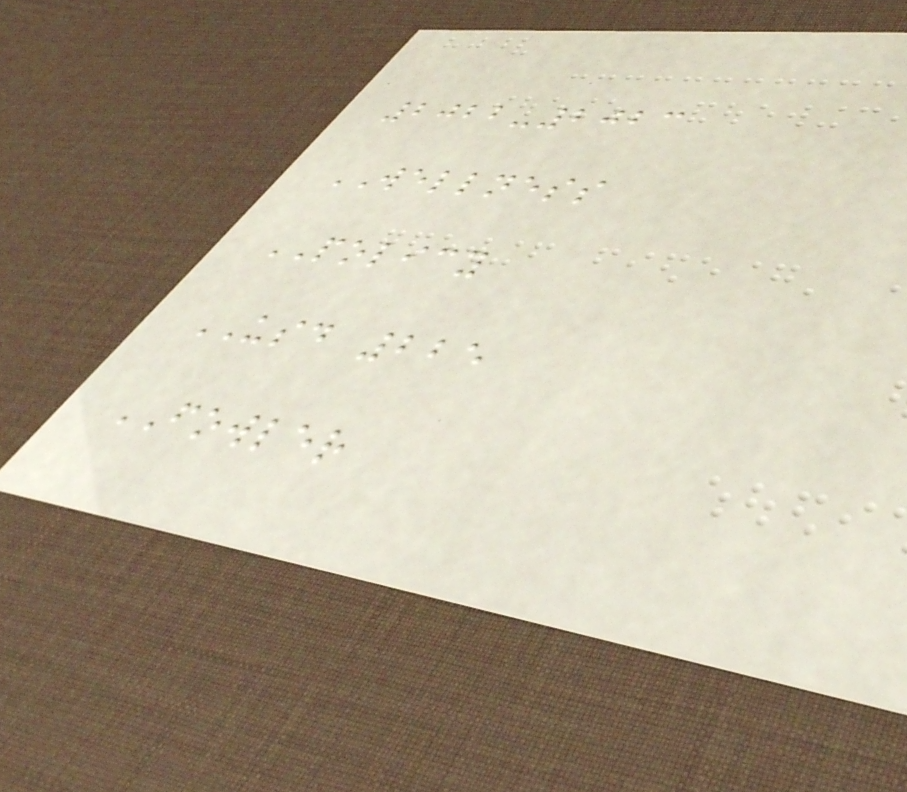2022-2023
WELLNESS
POLICY
USD 225
FOWLER
